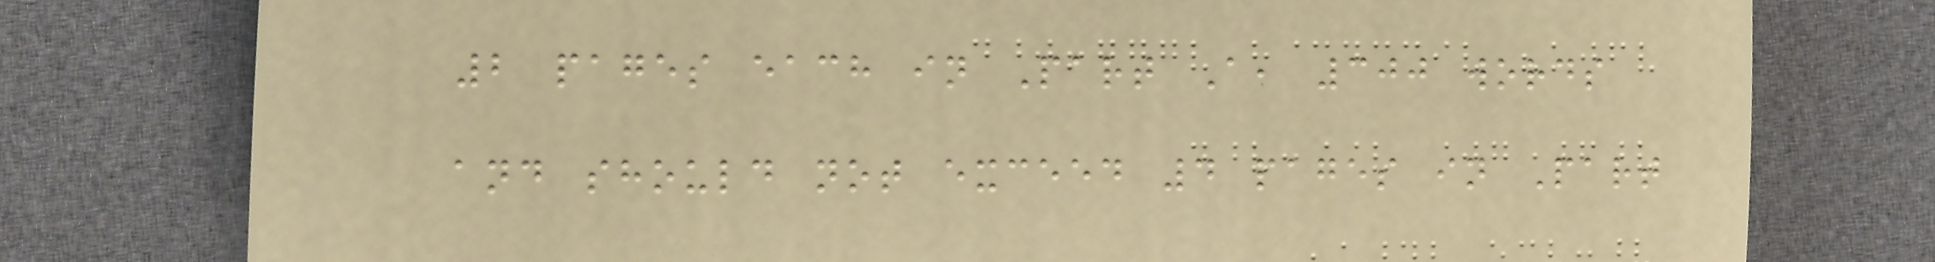2 pages each in Part A, 300 words
and should not exceed 4 pages in Part
